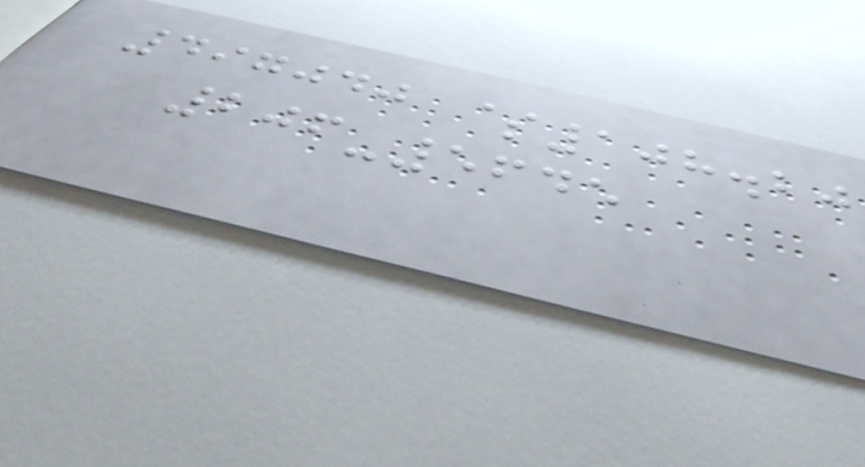497040 $108.20
206-5645
